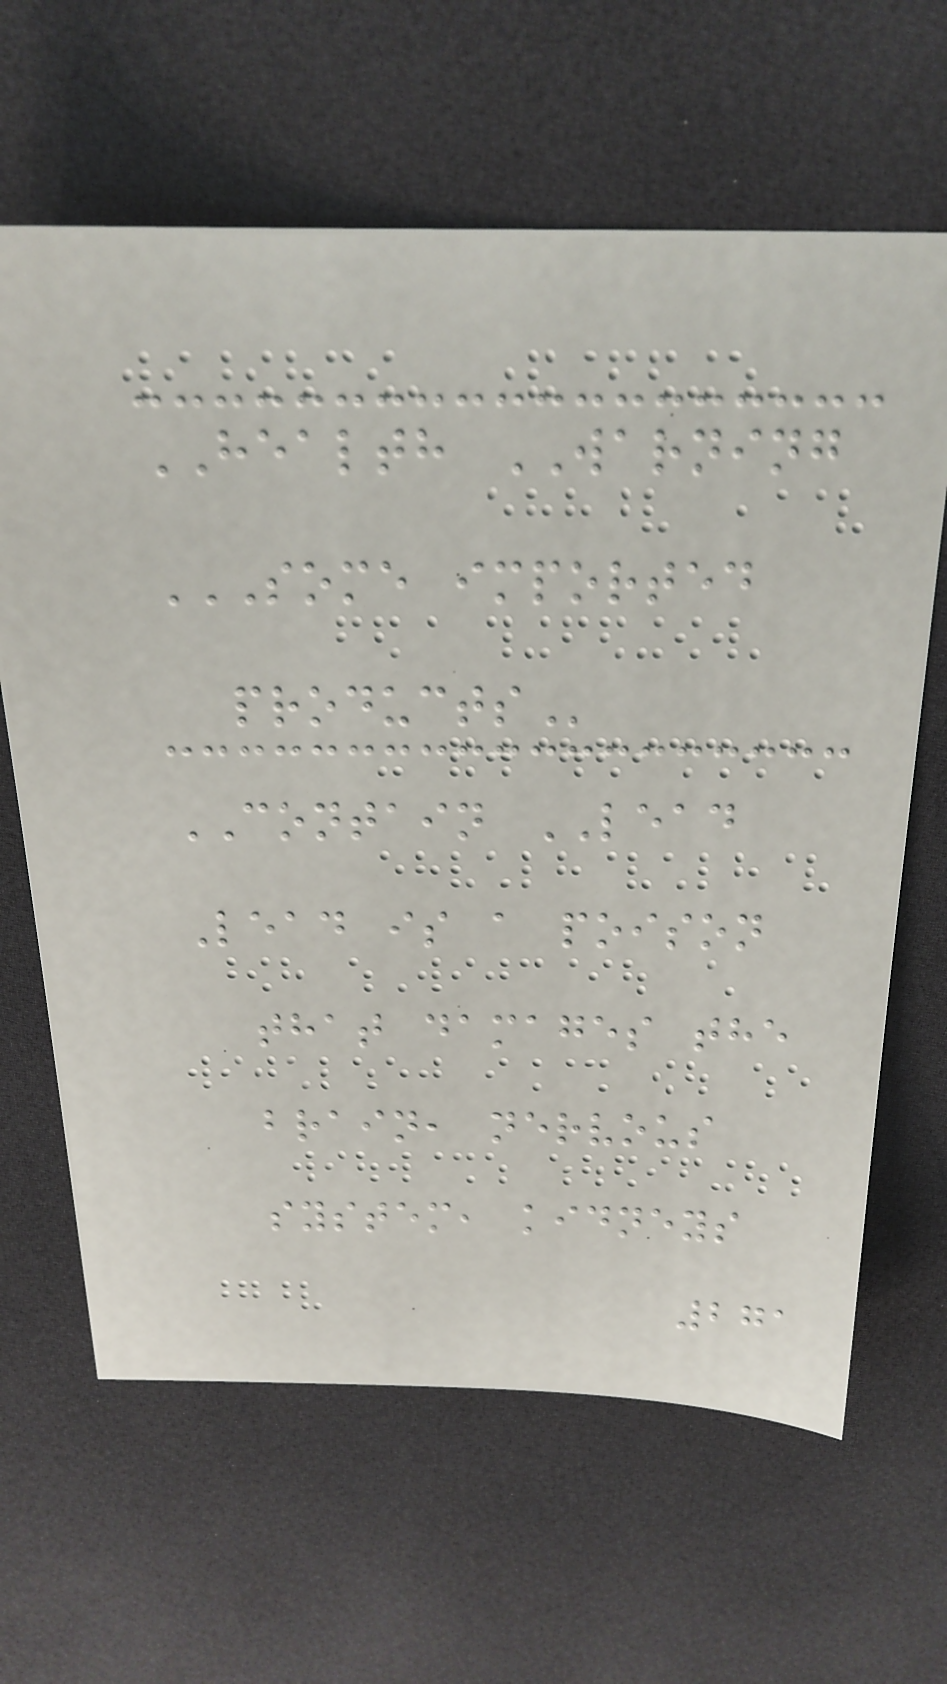HEALTH WARNING
SOME IMPORTED
PRODUCTS
CONTAIN LEAD
Lead is a poison
that damages the
brain, nervous
system, kidneys
271
